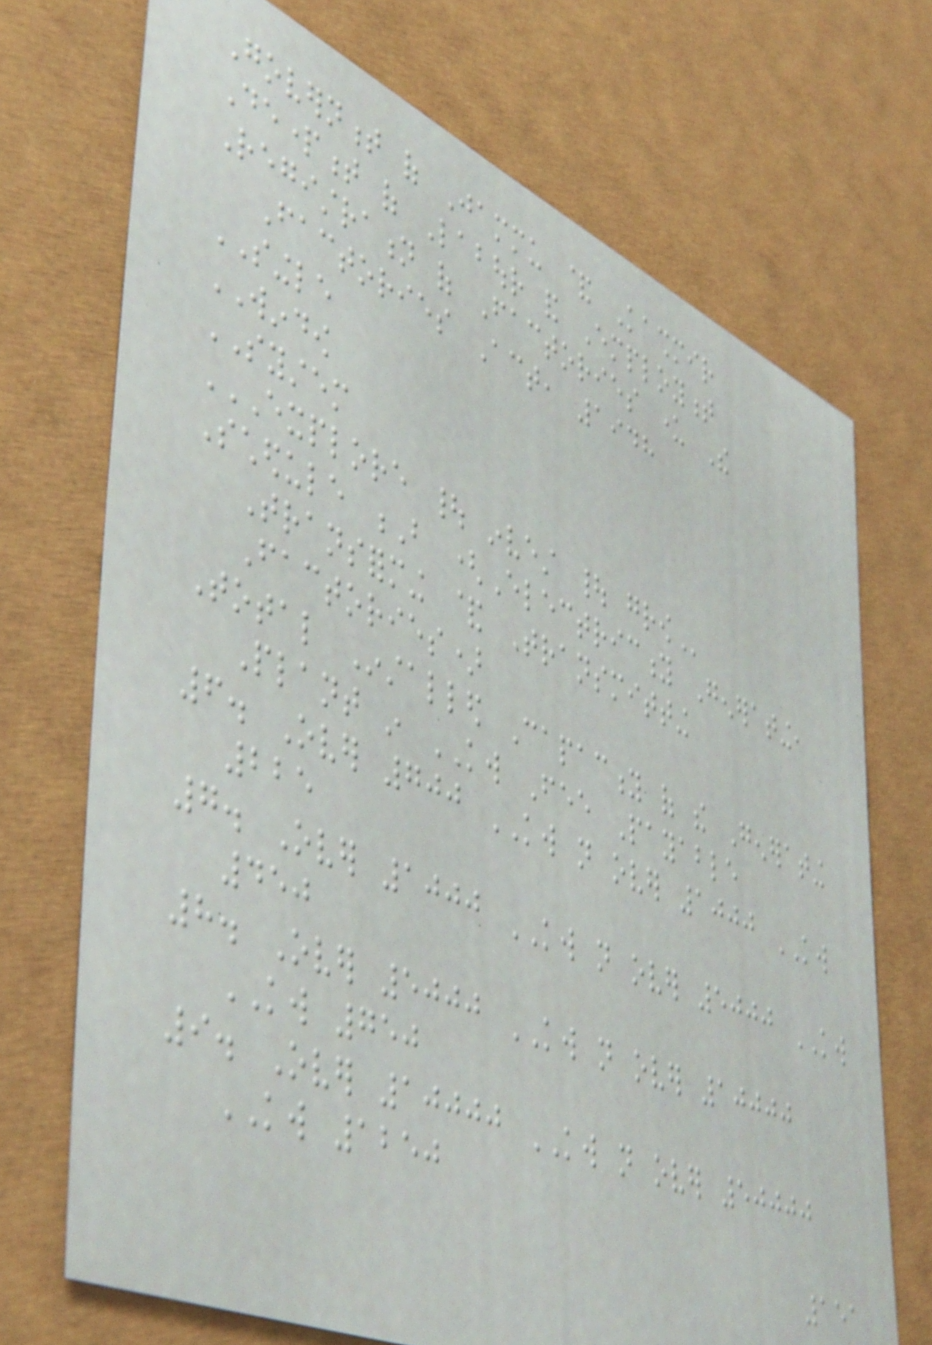Government of Jammu & Kashmir
Department of Labour and Employment
Registration of Factories under The
Factories Act, 1948
SINGLE
WINDOW
SYSTEM
EXPLORE | INVEST | GROW
Schedule B (Electricity Generating,
Transforming & Transmitting
Factories)
Total Installed Capacity of the Generating
Plant in KW Fee Payable
6. Over 700 KW not over 1000 KW
225
7. Over 1000 KW not over 5000 KW
450
8. Over 5000 KW not over 10000
KW 750
9. Over 10000 KW not over 50000
KW 1250
151
